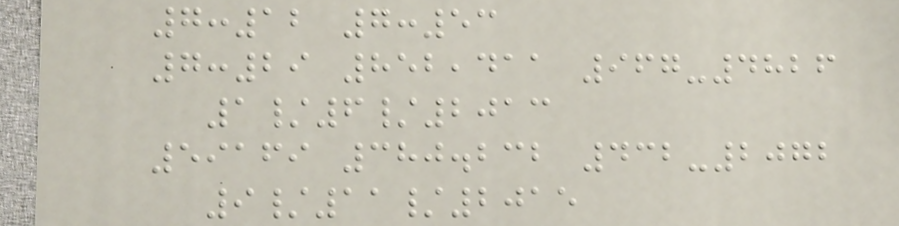7:12 7:53
7:29 852,411 967-4826
1/6/2013
59169 380.232 432-2072
9/11/2015
